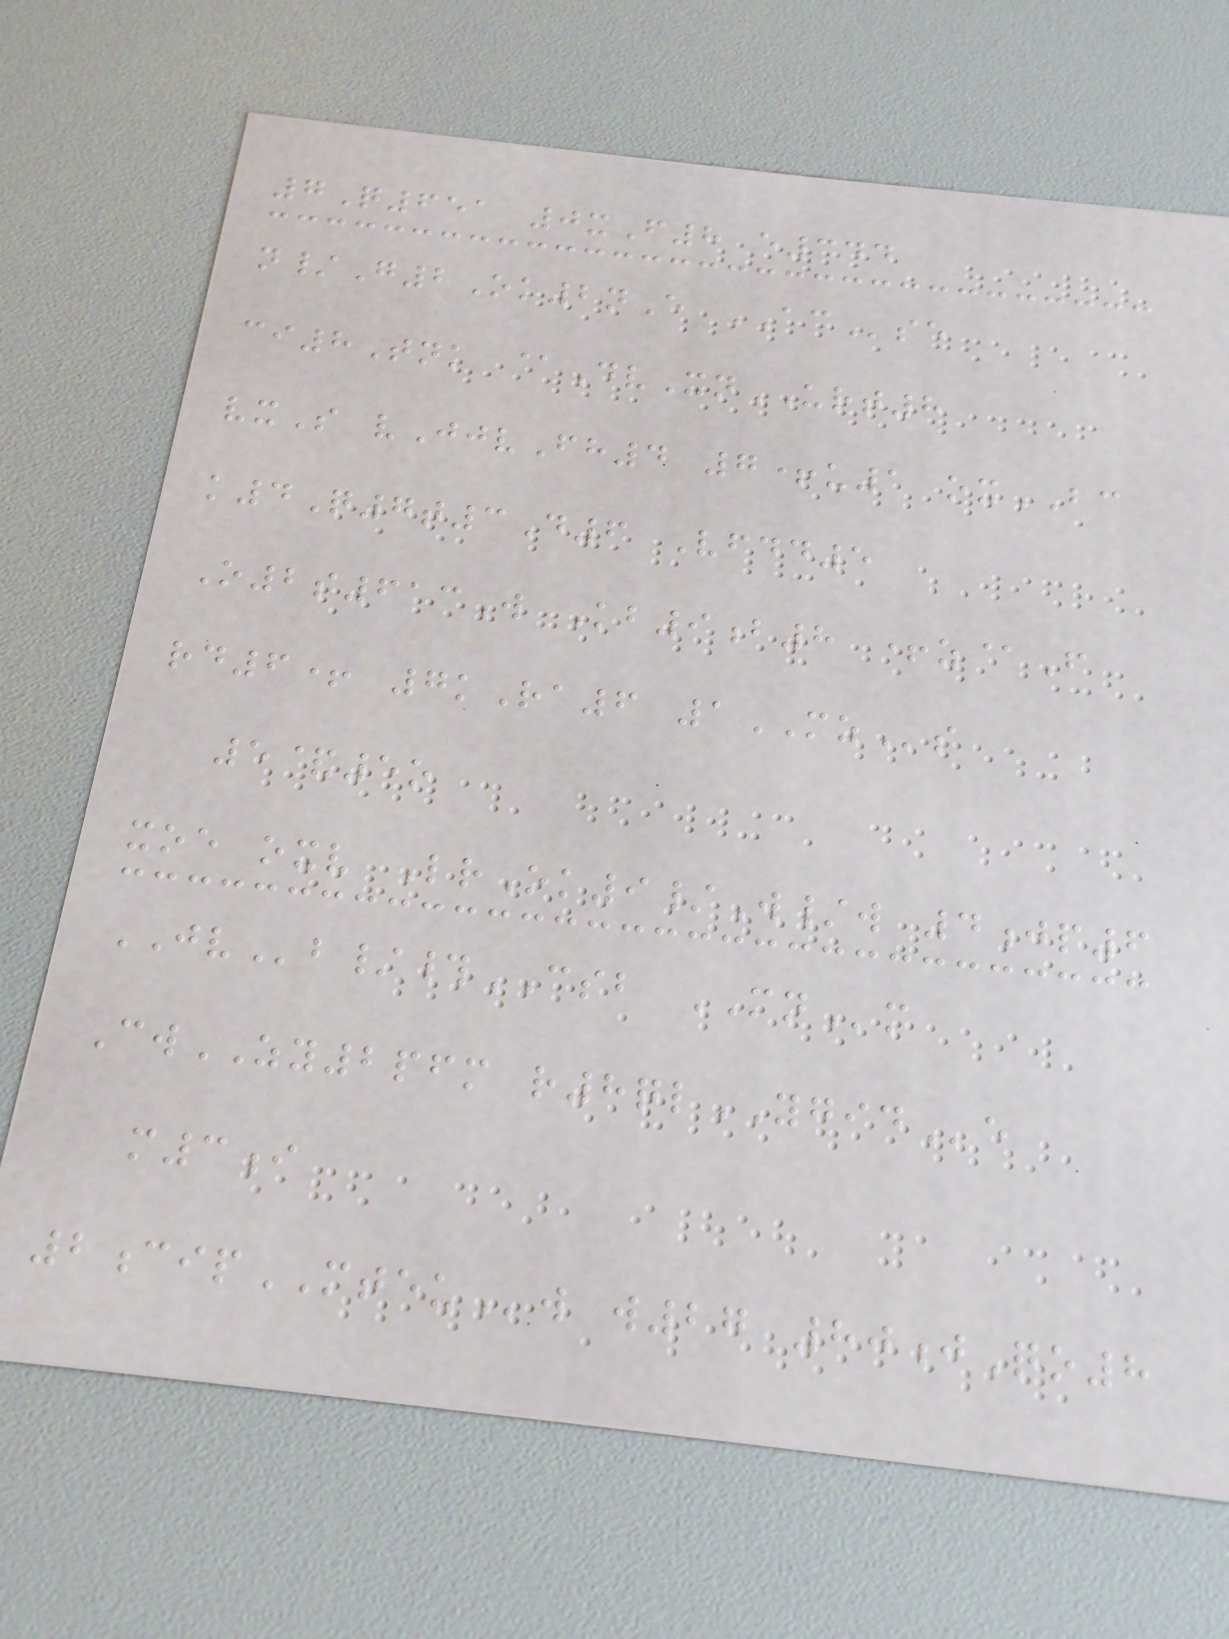7Q651 0xF8 e344
n/G2Ok2nE ACse
ci8Tnk @DvXnURT8
vxS vJjvFh4 7+u1 oxBC
k4Q7t3D6 Vfdd5
O2s613W Kb9b8 +z@F
rd6+ 7kRa6 1MZs
5&5o
xoe oxv LrOk9/W/w 4jp6
JVb/#CSB MNm
CwZY2pfm r8qlYGIDe
m3i
2cipMTEUw w27 80jQo8
